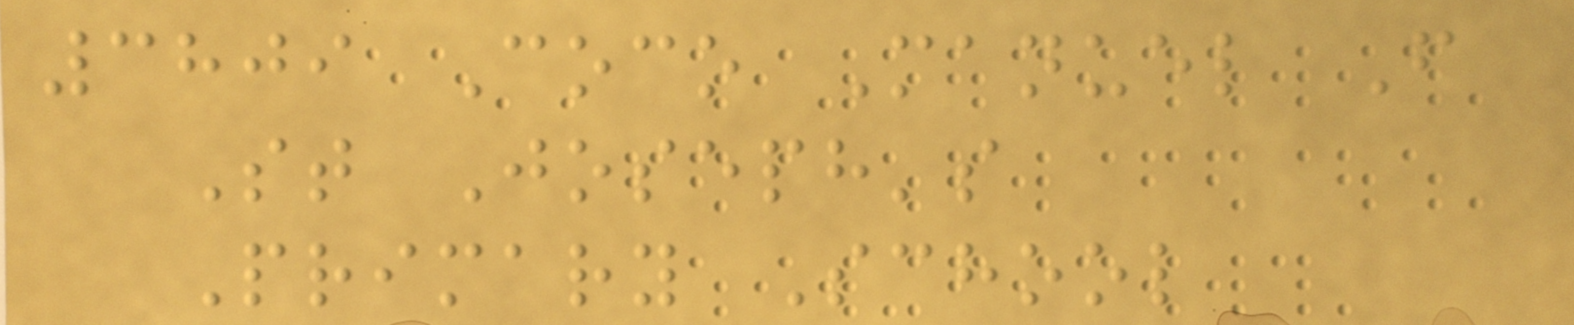3809 Coco Manuel F
St Joseph's
Primary School
